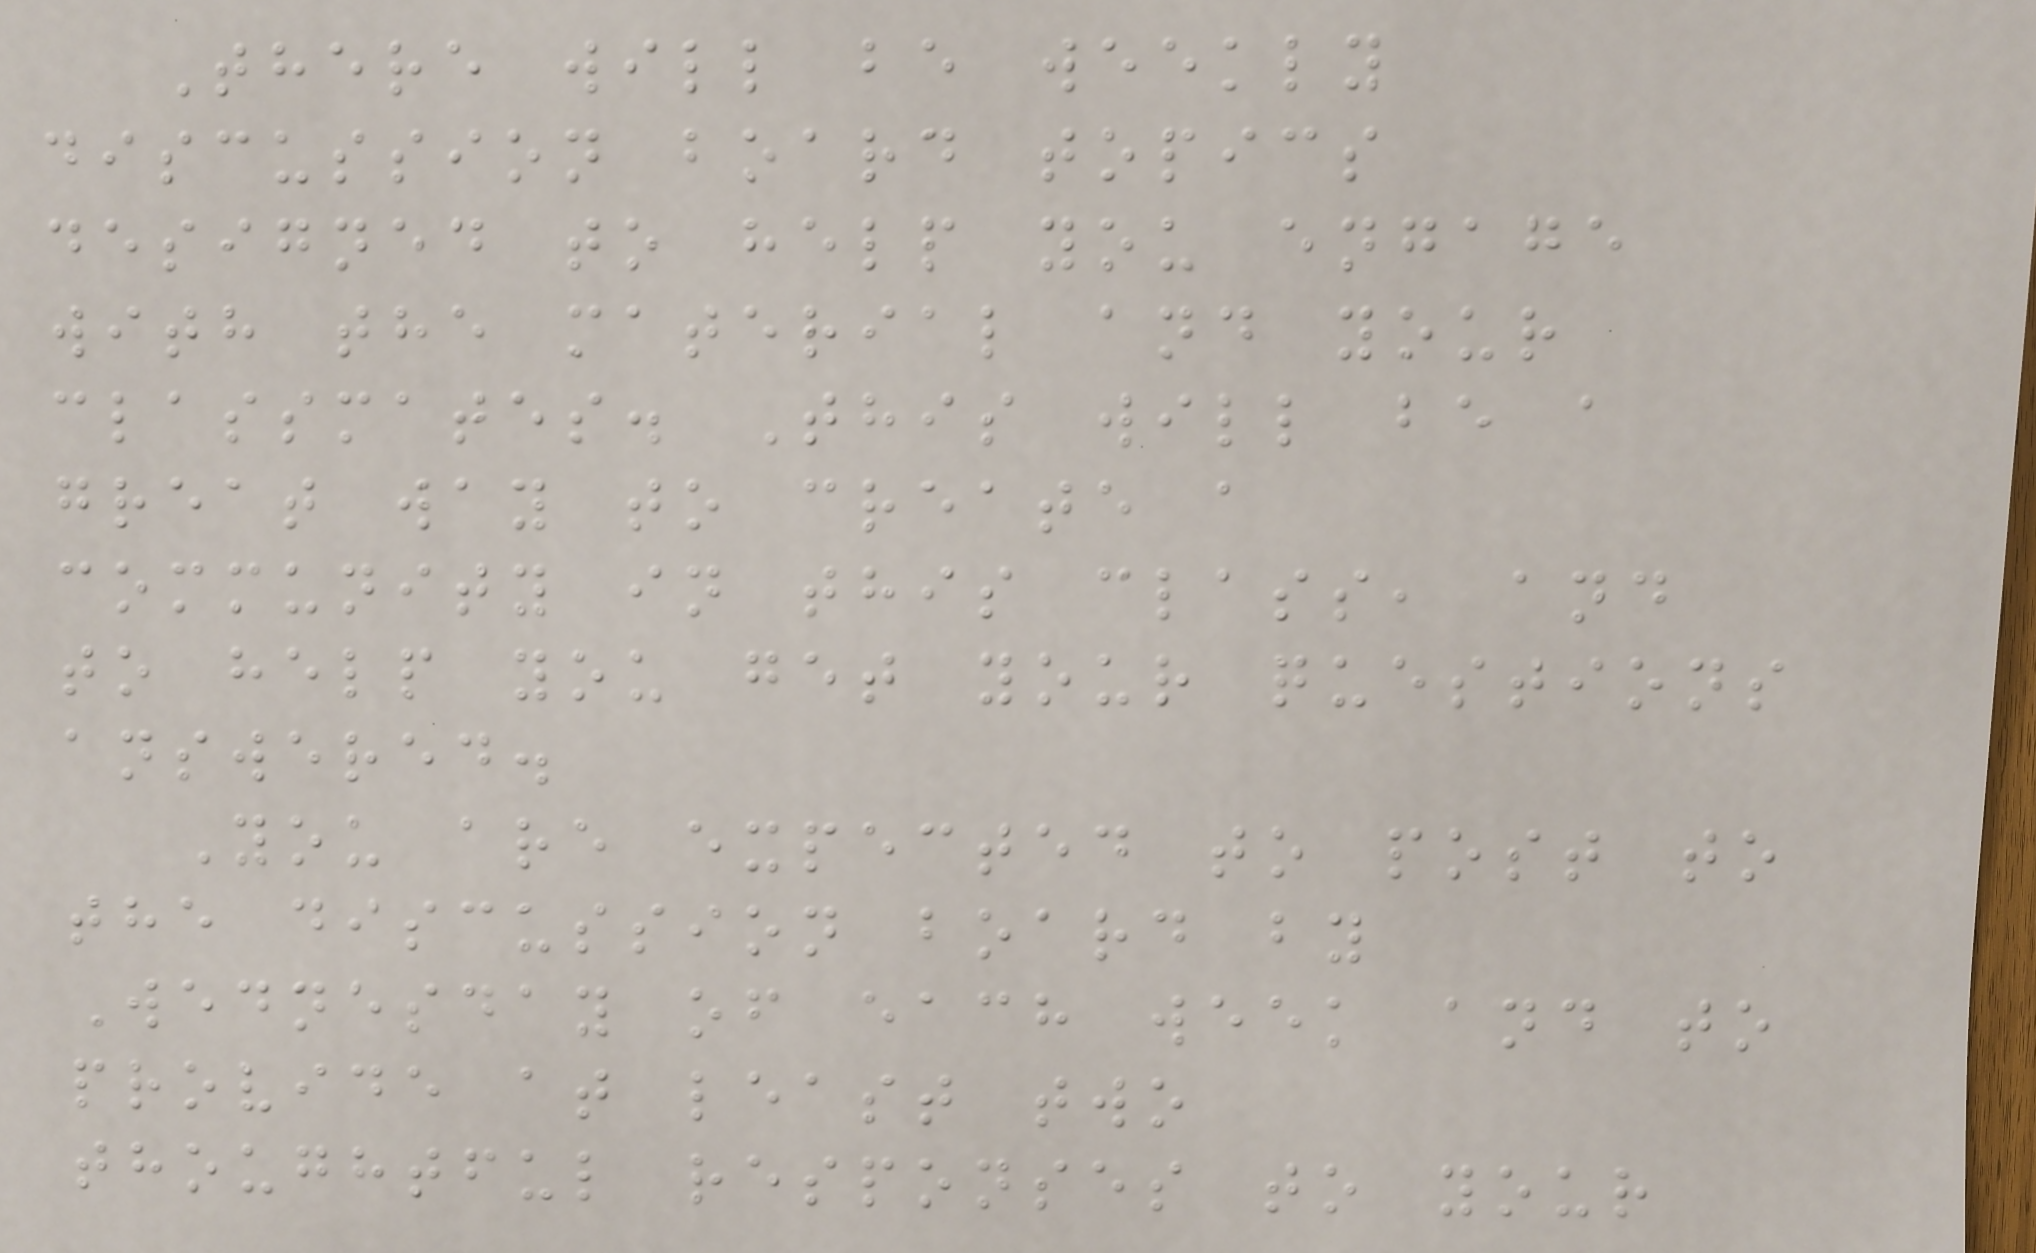There will be weekly
discussion board topics
designed to help you engage
with the material and your
classmates. This will be a
great way to create a
community in this class, and
to help you get your questions
answered.
You are expected to post to
the discussion board by
Wednesday of each week and to
provide at least two
thoughtful responses to your
